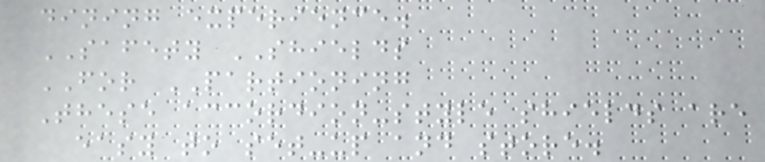dining experience.
SAFETY SHIELDS
FOR PARTIONING
These accordion-style shields are
easy to set-up and store.
